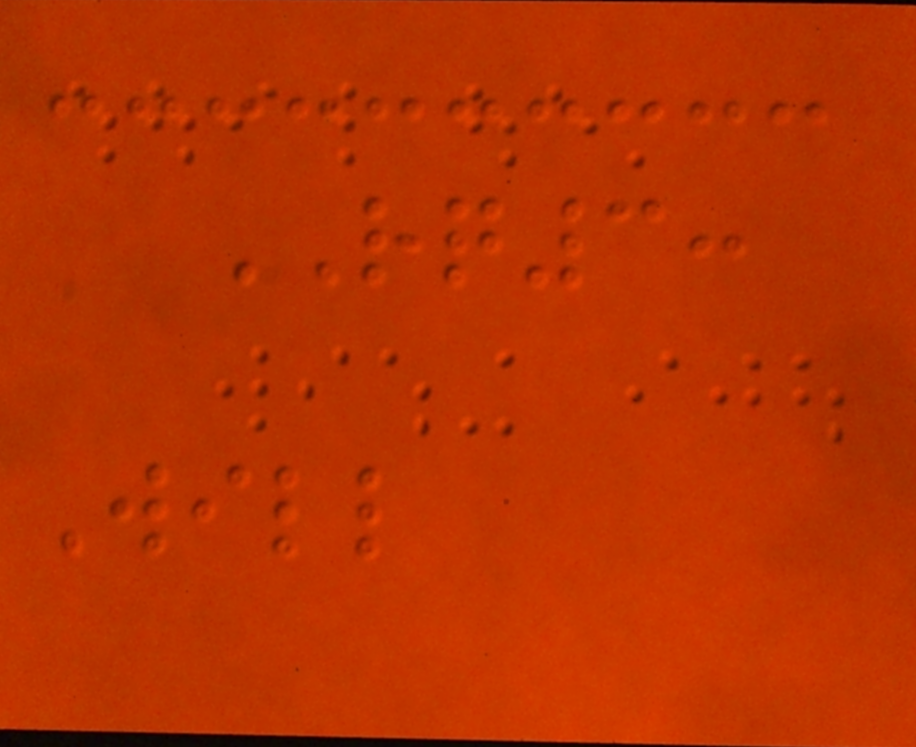RQ3:
Will
